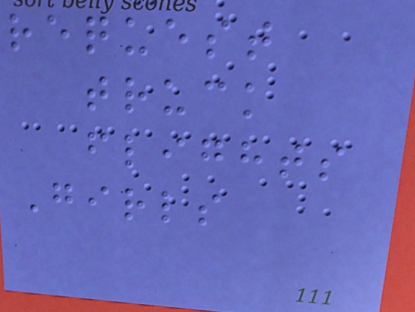request
truck
flights
Girls
